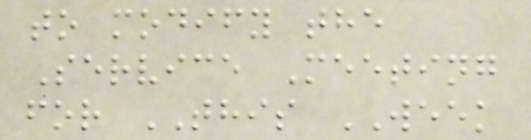to modify the
Service Meeting
for THIS WEEK
